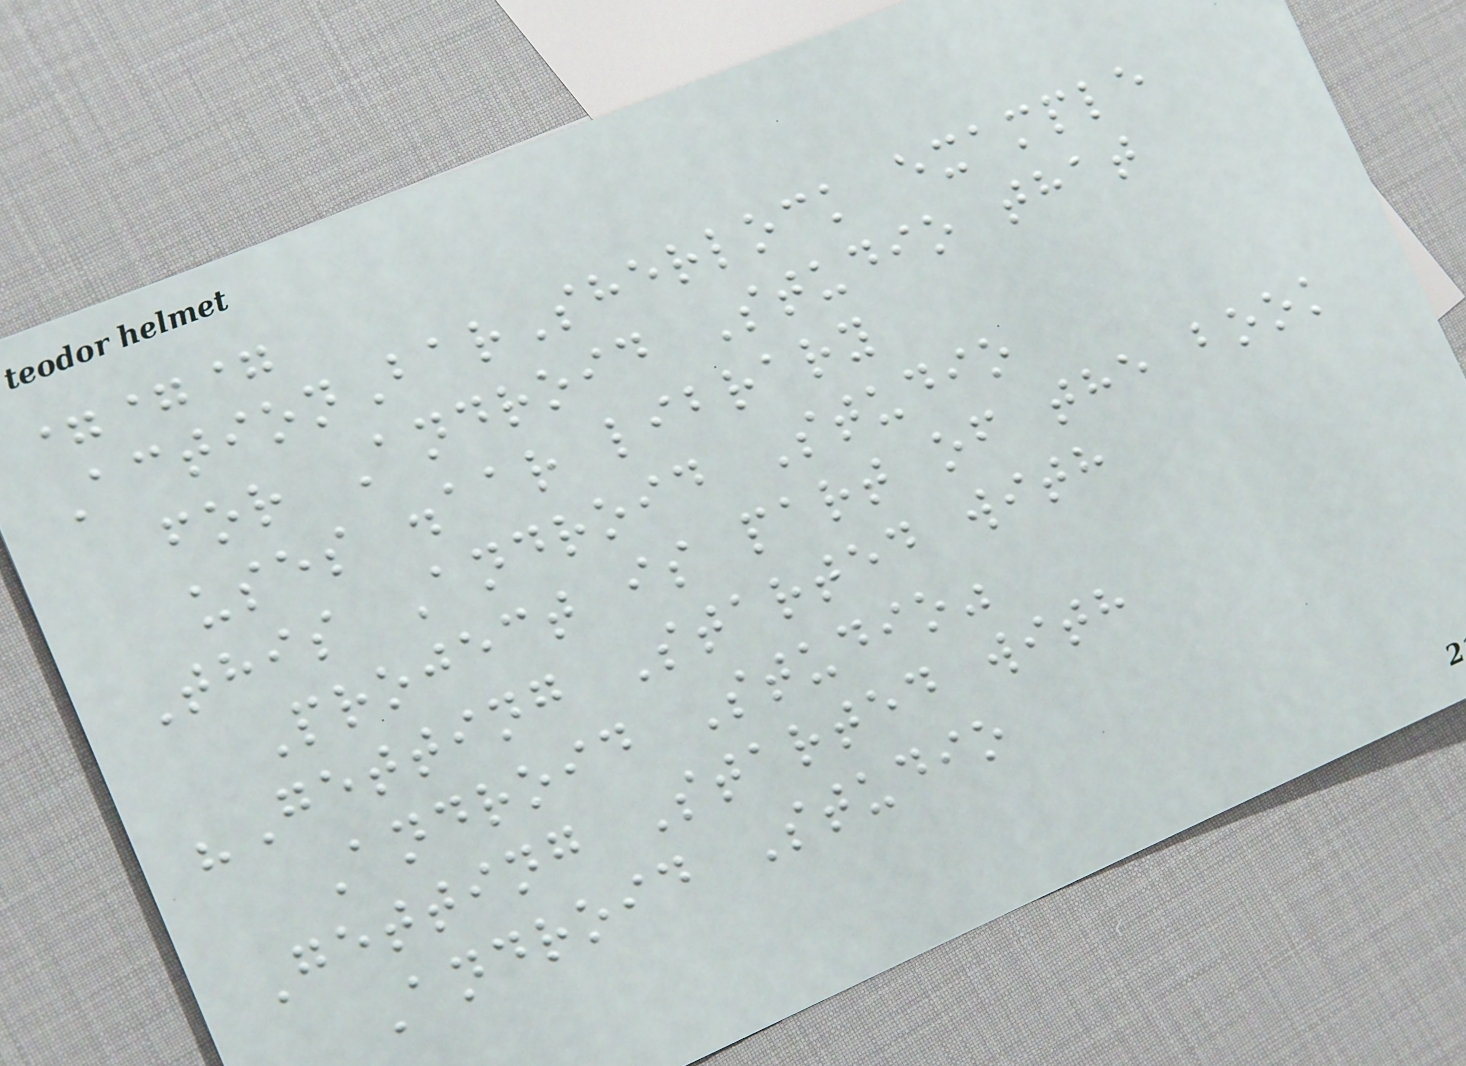===
ActionBarSherlock example
for Android Studio that
uses .aar library
This Android Studio
Project is part of the book
"Getting Started with
Android Studio"
Getting Started with
Android Studio
